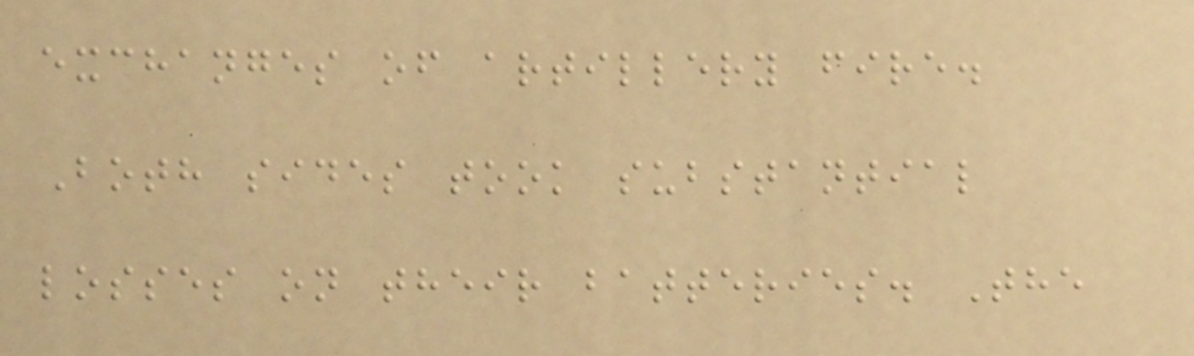exchanges of artillery fire.
Both sides took substantial
losses on their batteries. The
